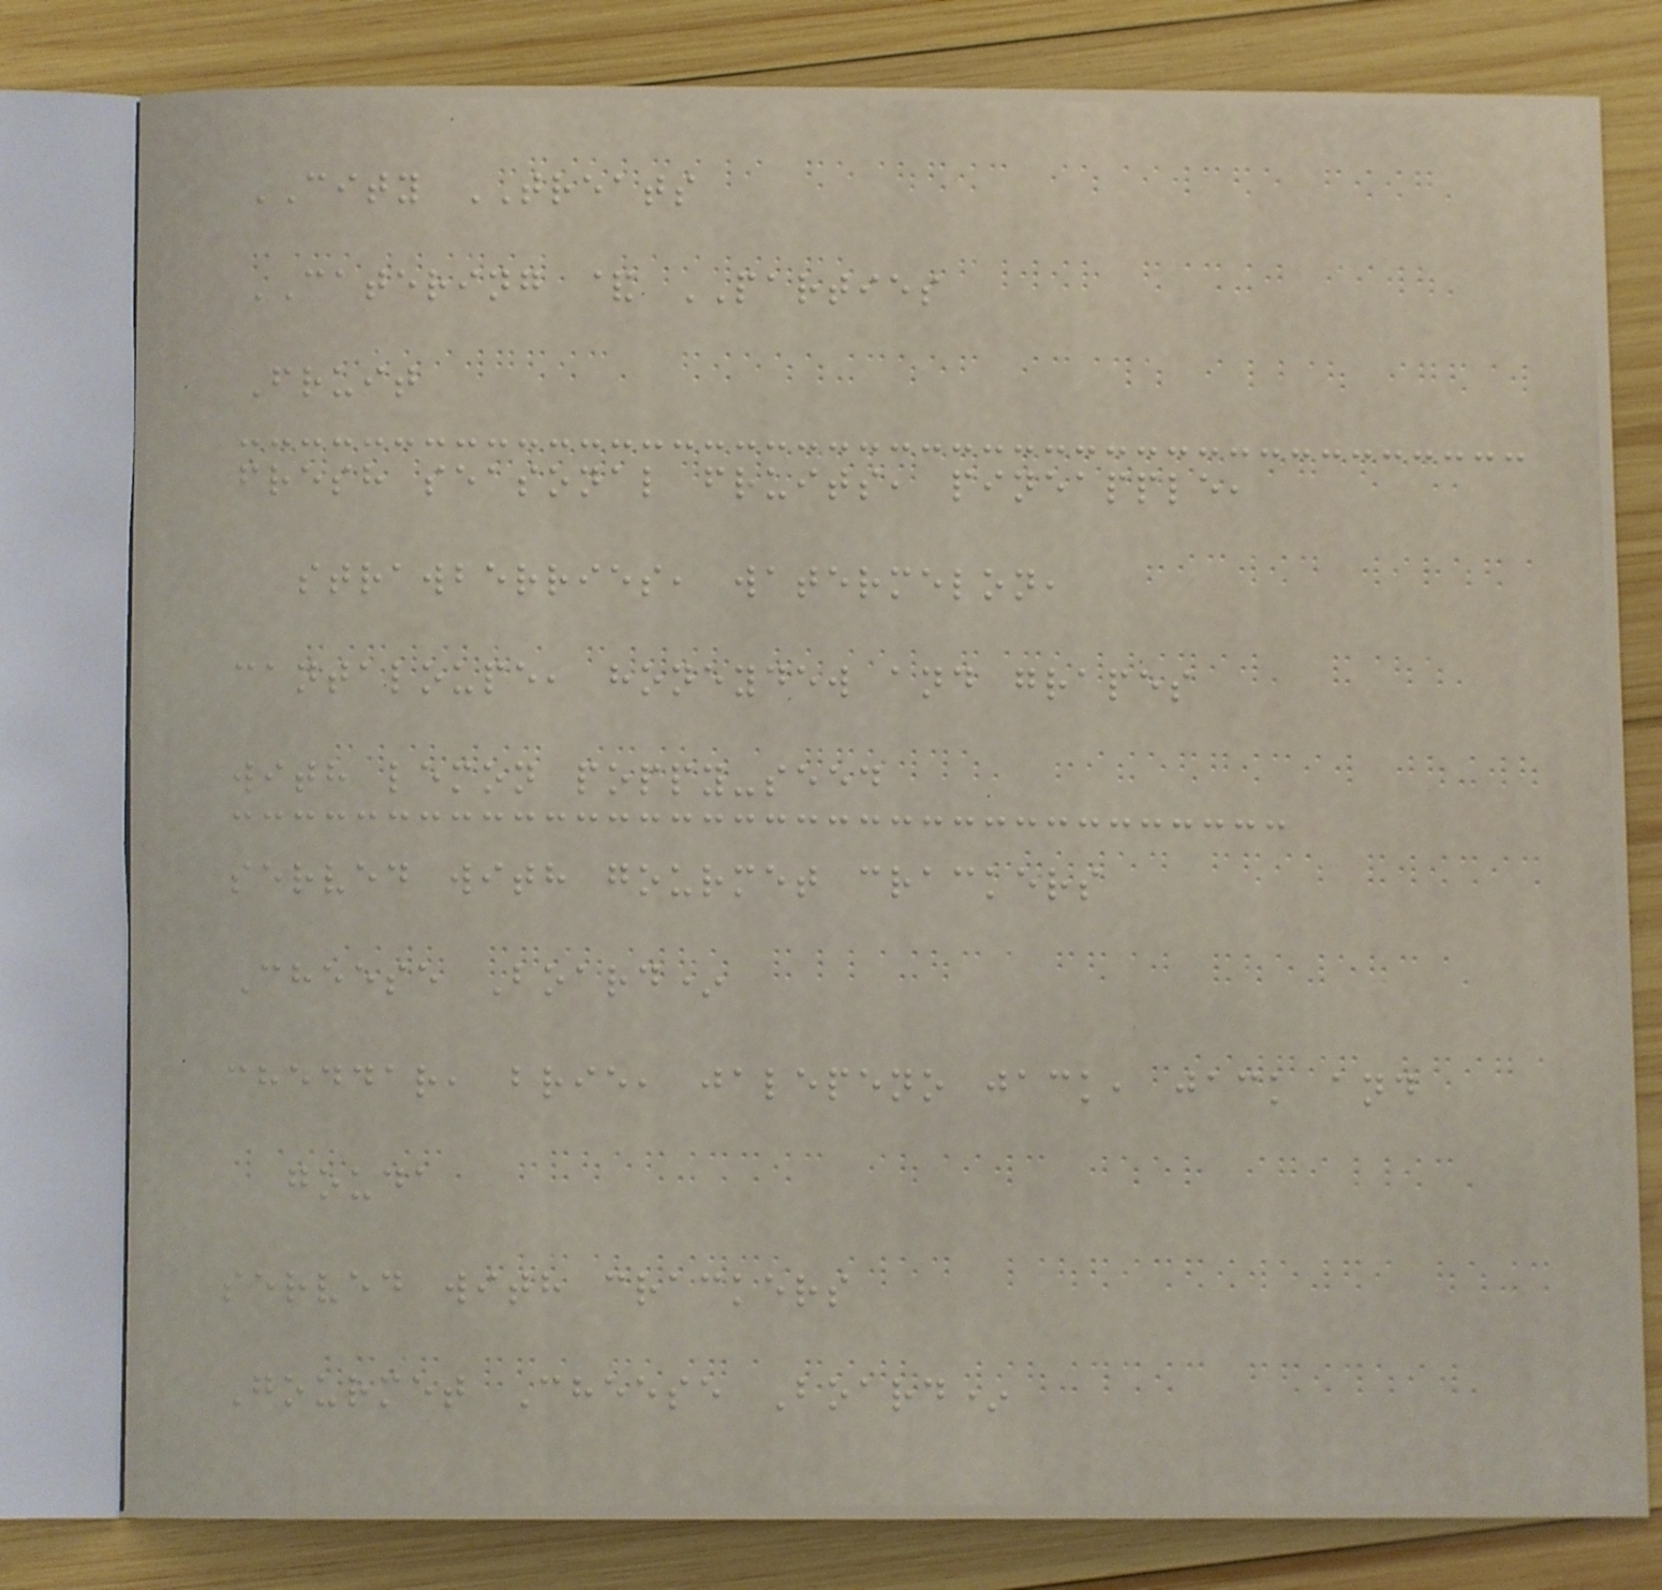CITY TREATS
CATERING & PARTIES
Fruit
fresh seasonal fruits, pineapple,
strawberries, watermelon,
cantaloupe, honeydew and grapes
with lemon poppy-seed
served with gourmet crackers
Cheese Board*
cheddar, brie, jalepeno jack, jack and
gouda
served with crackers
Gourmet Cheese Board*
